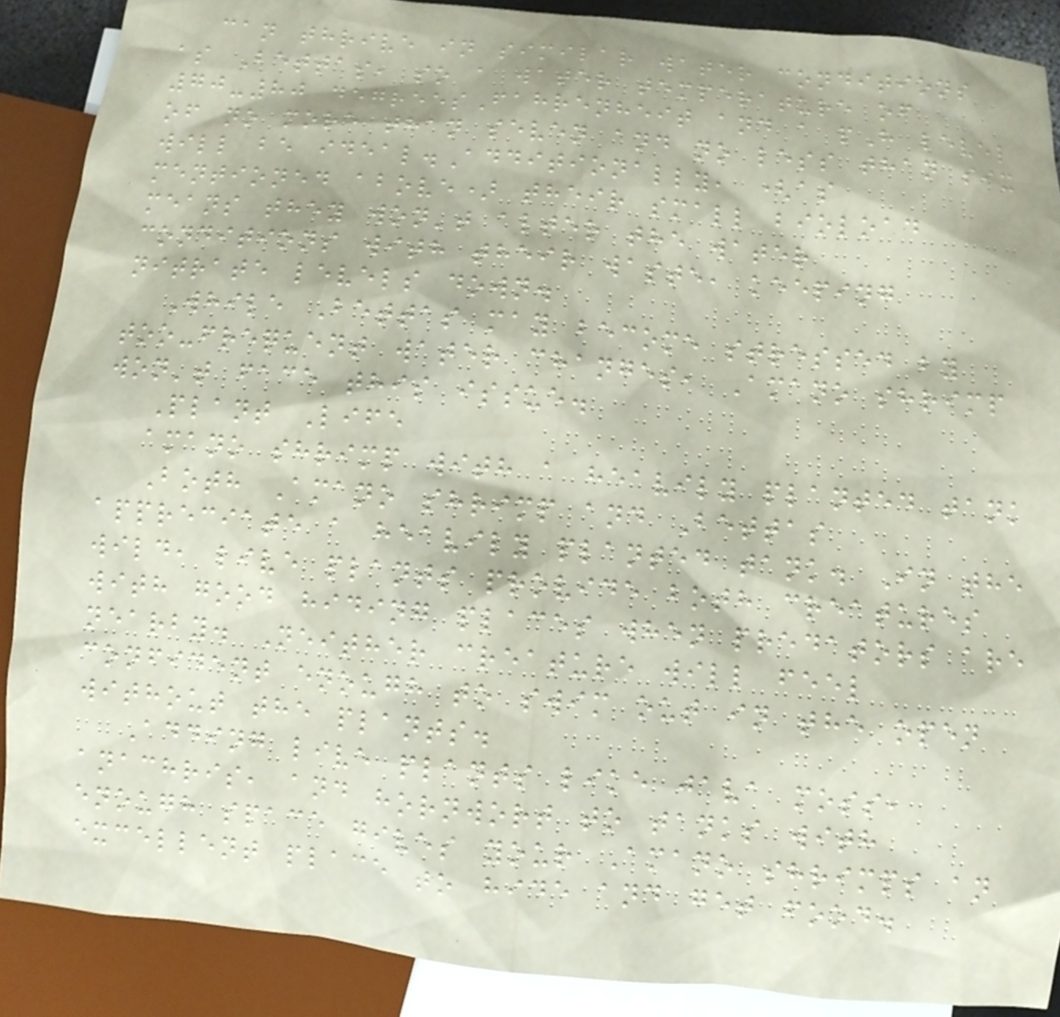can thrive in similar water conditions
as Bettas, so a water temperature of
70-80 degreesFahrenheit and a pH level
of no more than seven and no less than six
will be ideal.Additionally, (as
mentioned above) their small bioload
means they won't alter the water
conditions with their waste, keeping
nitrate levels down.
While Bettas may become stressed by
too-frequent water changes, Amano shrimp
won't face this issue.
Plant Life
amano shrimp with a heavily planted tank
Both Amano shrimp and Bettas
appreciate a heavily planted tank. In the
wild, live plants provide both creatures
with good hiding places when predators are
nearby. Neither creature will feel
confident enough to swim out in the open
without the plants.
Adding live plants like java moss,
anachris, and hornwort to tanks with
enough space gives your Amano shrimps an
excellent place to hide and get food.
